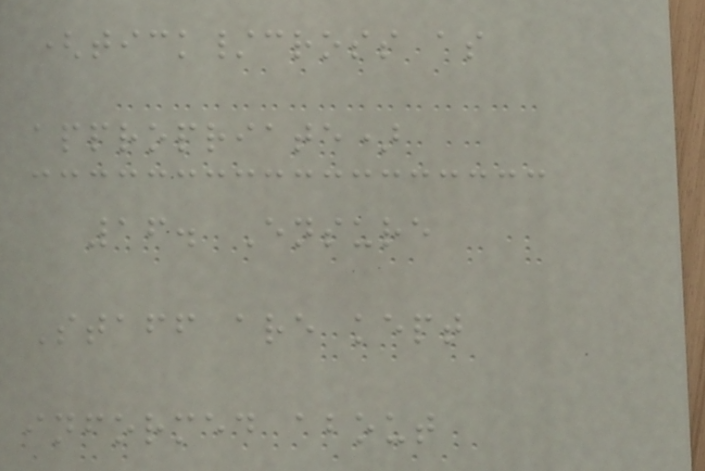(tick/cross as
appropriate)
16. Ensure
Staff are kept
informed about
